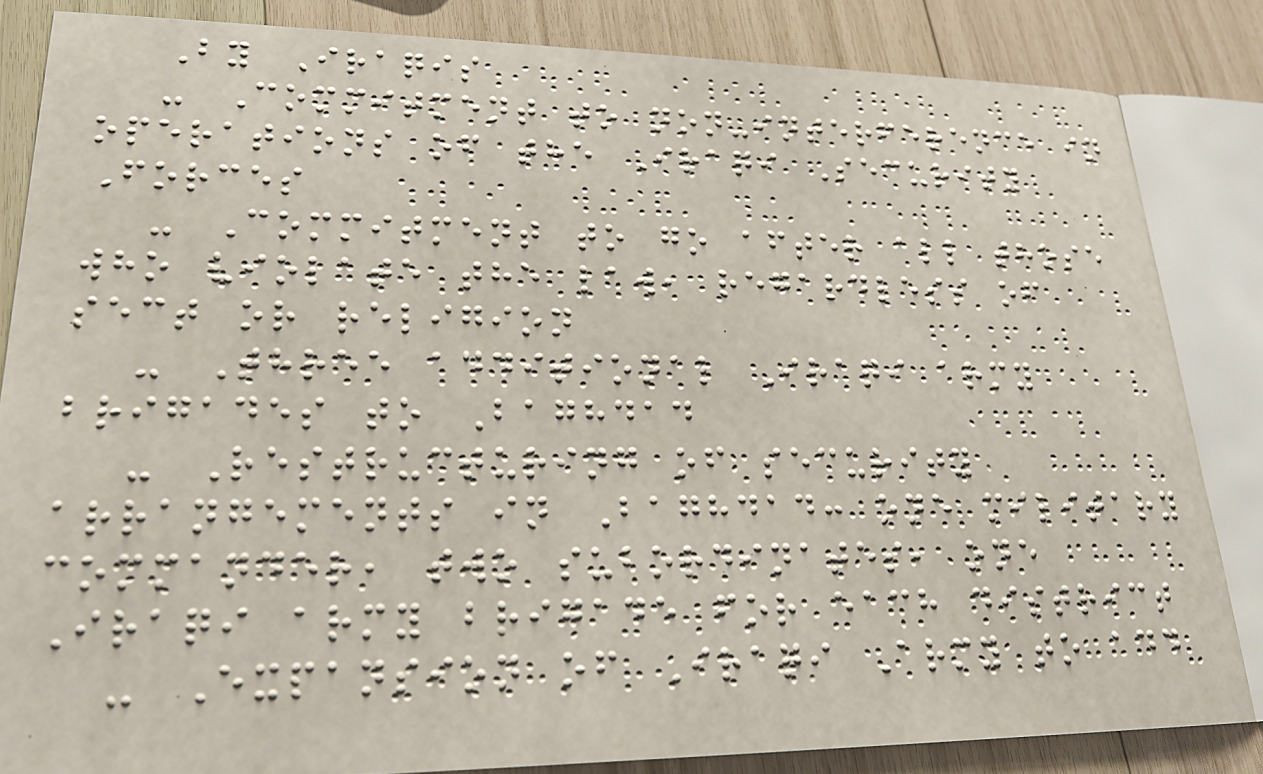By Iraqis
- Commitment to non-interference in
operations of the Iraqi Security
Forces
- Commitment to go after all those
who violate the law, regardless of
sect or religion
- Three additional Iraqi army
brigades to Baghdad
- Restructuring of security
arrangements in Baghdad: one military
commander, two subordinates, one
Iraqi army brigade for each district
- Expansion of Iraqi Army to add
